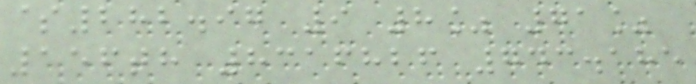$282.97 9 8% 71%
156th 8316826 743.185
